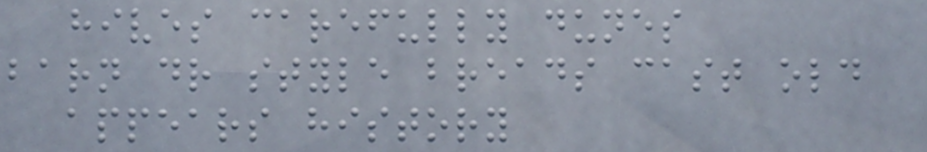hives carefully dunes
barn dr style breads cast old
appears history
